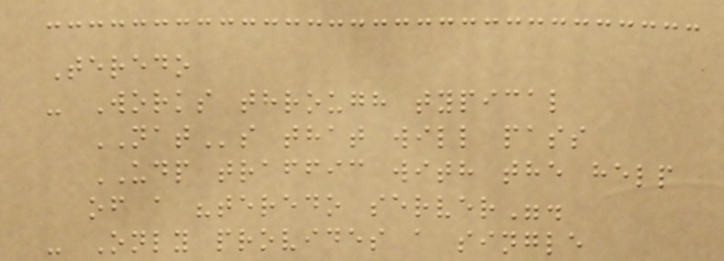Teredo
- Works through typical
NATs that will pass
UDP traffic with the help
of a "teredo server".
- Only provides a single
